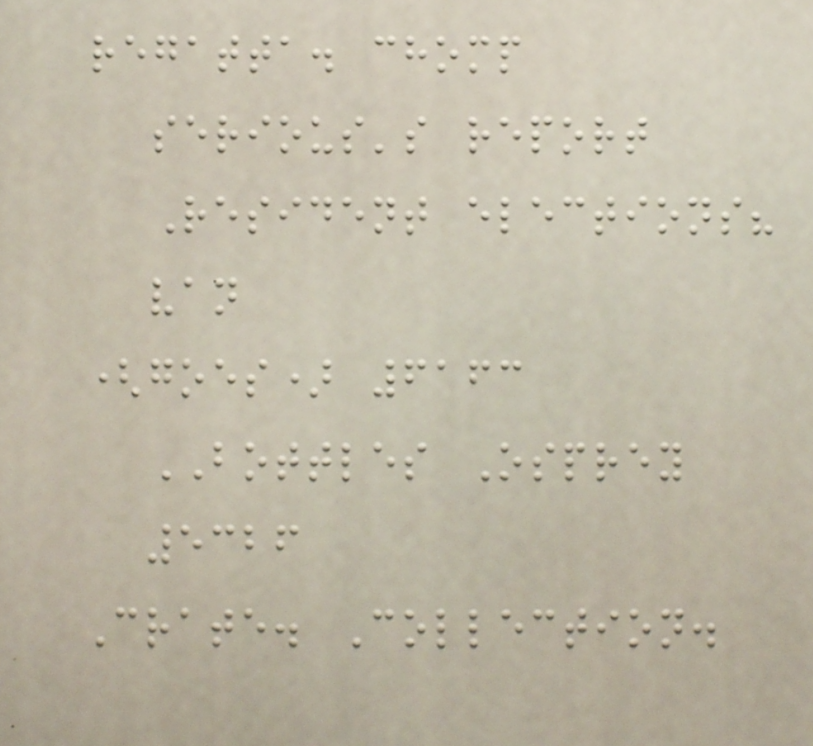regatta. chomp
serious's report
Resident elections?
van
(goes) 6163
BOTTLES Osprey
5326
Crate. Collection.
